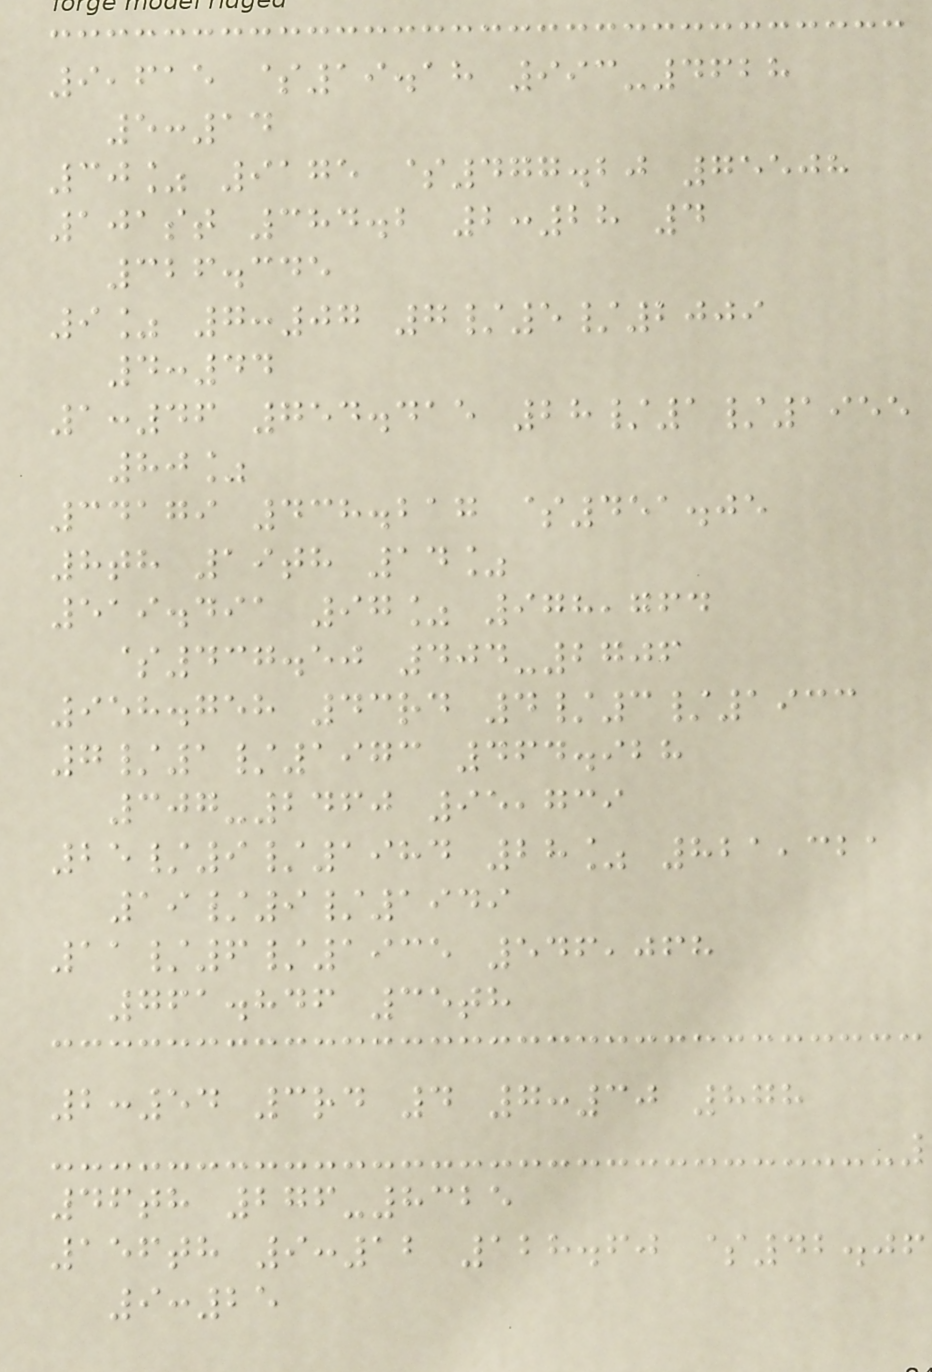9,615 $19.18 993-4628
5:14
30% 9175 $477.20 75508
101st 384.2 2:28 4
326.345
9% 7:07 7/5/2009
4:44
1:46 754.415 28/1/1955
80%
34179 438.217 $451.05
8th 19th 14%
519.491 97% 978,764
$437.50 404-2706
958.758 43rd 4/3/1933
7/1/1973 464.928
307-2460 95,739
25/9/1984 28% 821,321
19/9/1949
11/6/1935 546,068
761.846 35th
2:54 3rd 4 7:30 878
46th 276-8325
156th 9:12 128.60 $42.06
9:25
